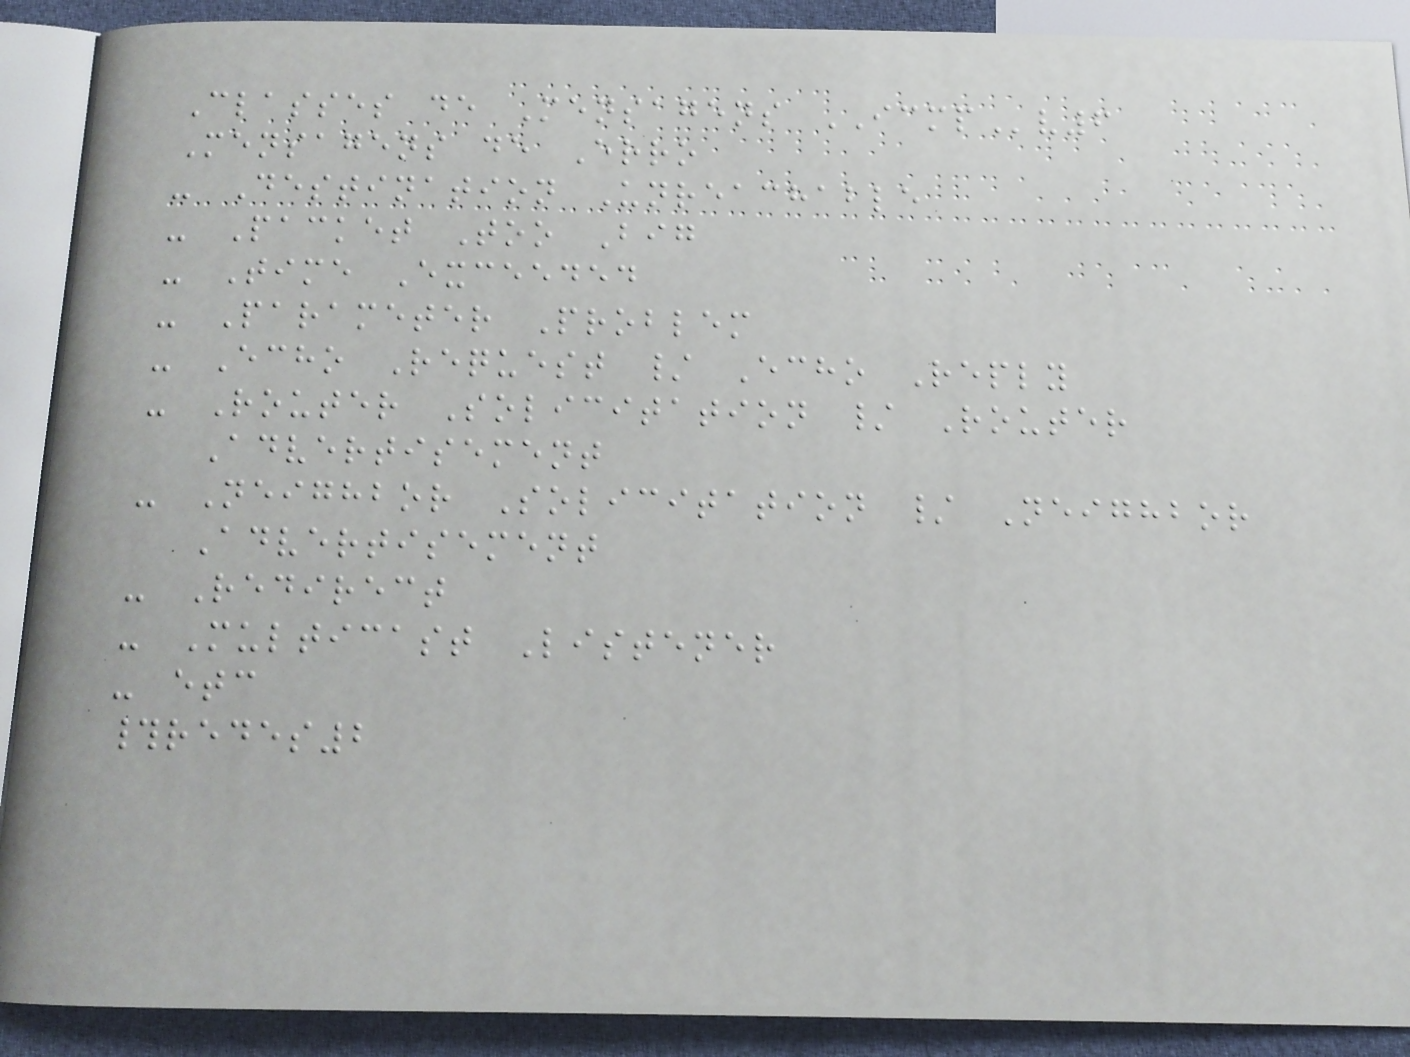Classes de Mensagens ICMPv6
Mensagens de Erro
- Destination Unreachable
- Packet Too Big
- Time Exceeded
- Parameter Problem
- Echo Request / Echo Reply
- Router Solicitation / Router
Advertisement
- Neighbor Solicitation / Neighbor
Advertisement
- Redirect
- Multicast Listener
- etc
#redes2
